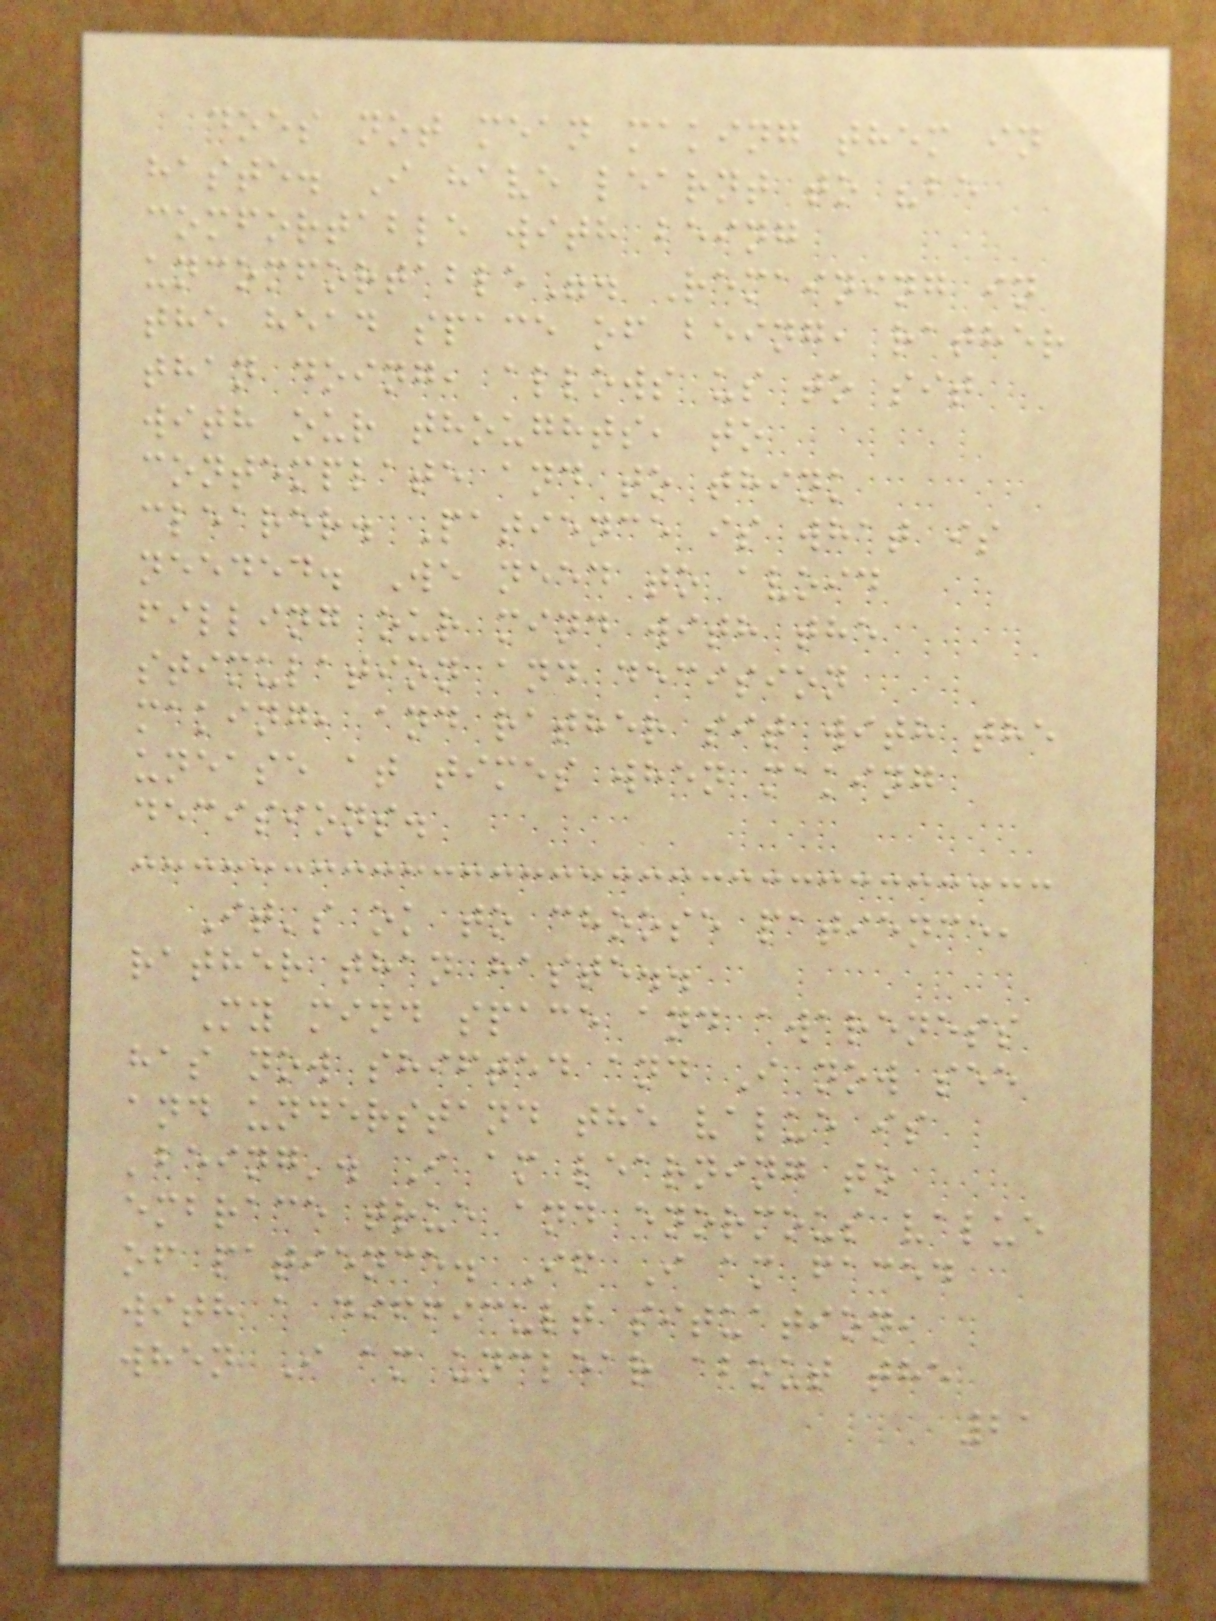does not mean making them in
haste. I have learnt to "be
comfortable with being
uncomfortable". Remaining in
the head space of being, rather
than doing, allows us to sit
with our thoughts, to
contemplate and to think
clearer. Patience is what is
needed. We need to avoid
filling our mind with the
stimulation and decision
making, and rather sit with the
unease at times when making
decisions.
It's ok to choose patience,
rather than haste..
My mind space and awareness
has now shifted and I now see
and understand the value is
'being'. I am learning to
embrace true and enormous value
of patience. If I am faced
with a difficult situation,
when I am unclear about the
21
